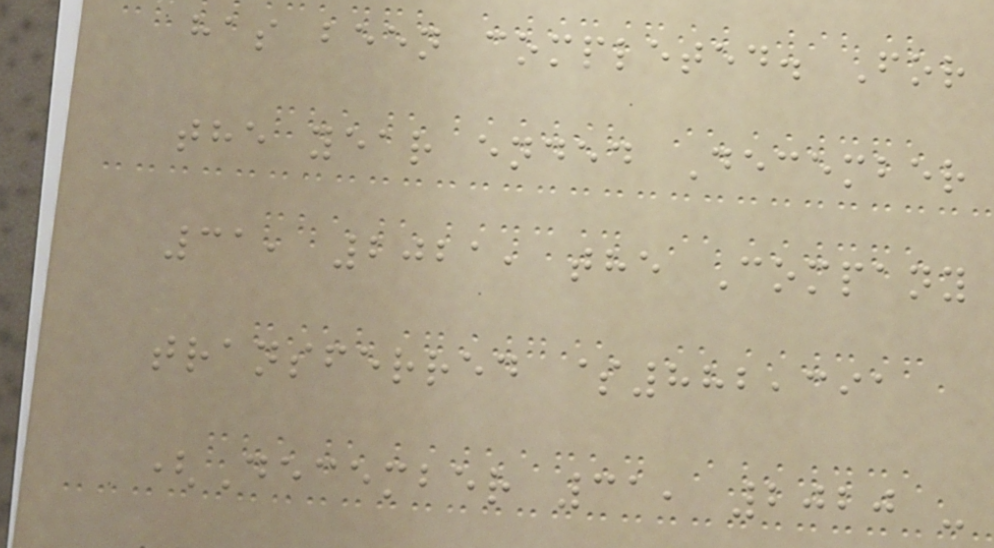has been completed. For
the year ended December
31, 2021, the Company
transferred $882,391
(December 31, 2020 -
